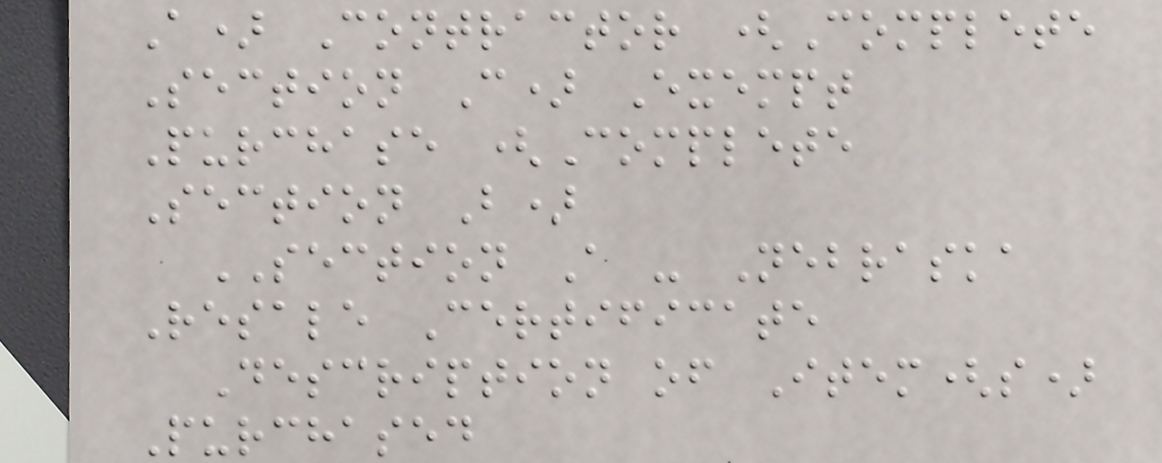A) Contractor (Complete
Section C) Exempt
Purchase (Complete
Section B)
SECTION A - Nebraska
Resale Certificate
Description of Item(s)
Purchased
